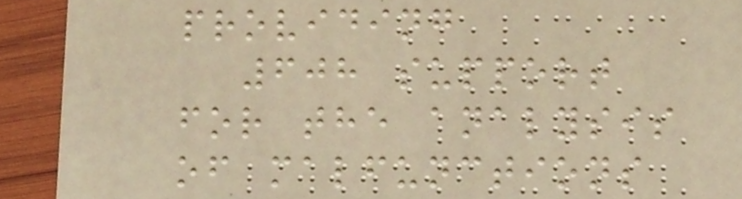providing
608 support
for the analysis
of malfunctions
